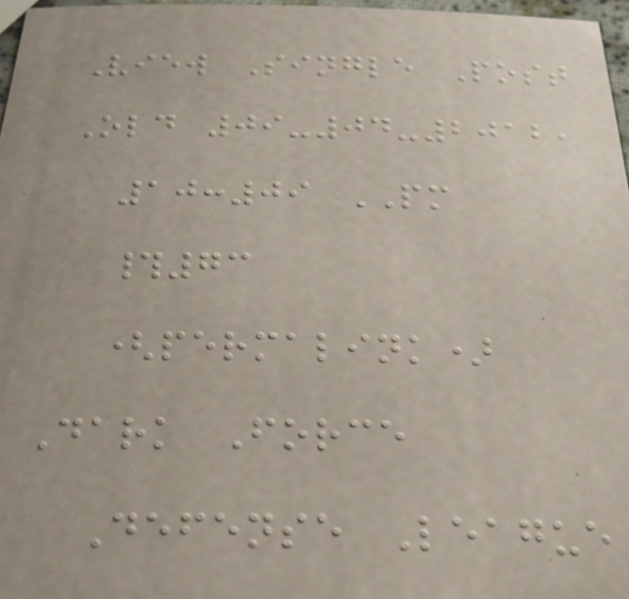View Single Post
Old 09-04-2012,
10:09 PM
#73
(permalink)
Dark Force
Defense League
